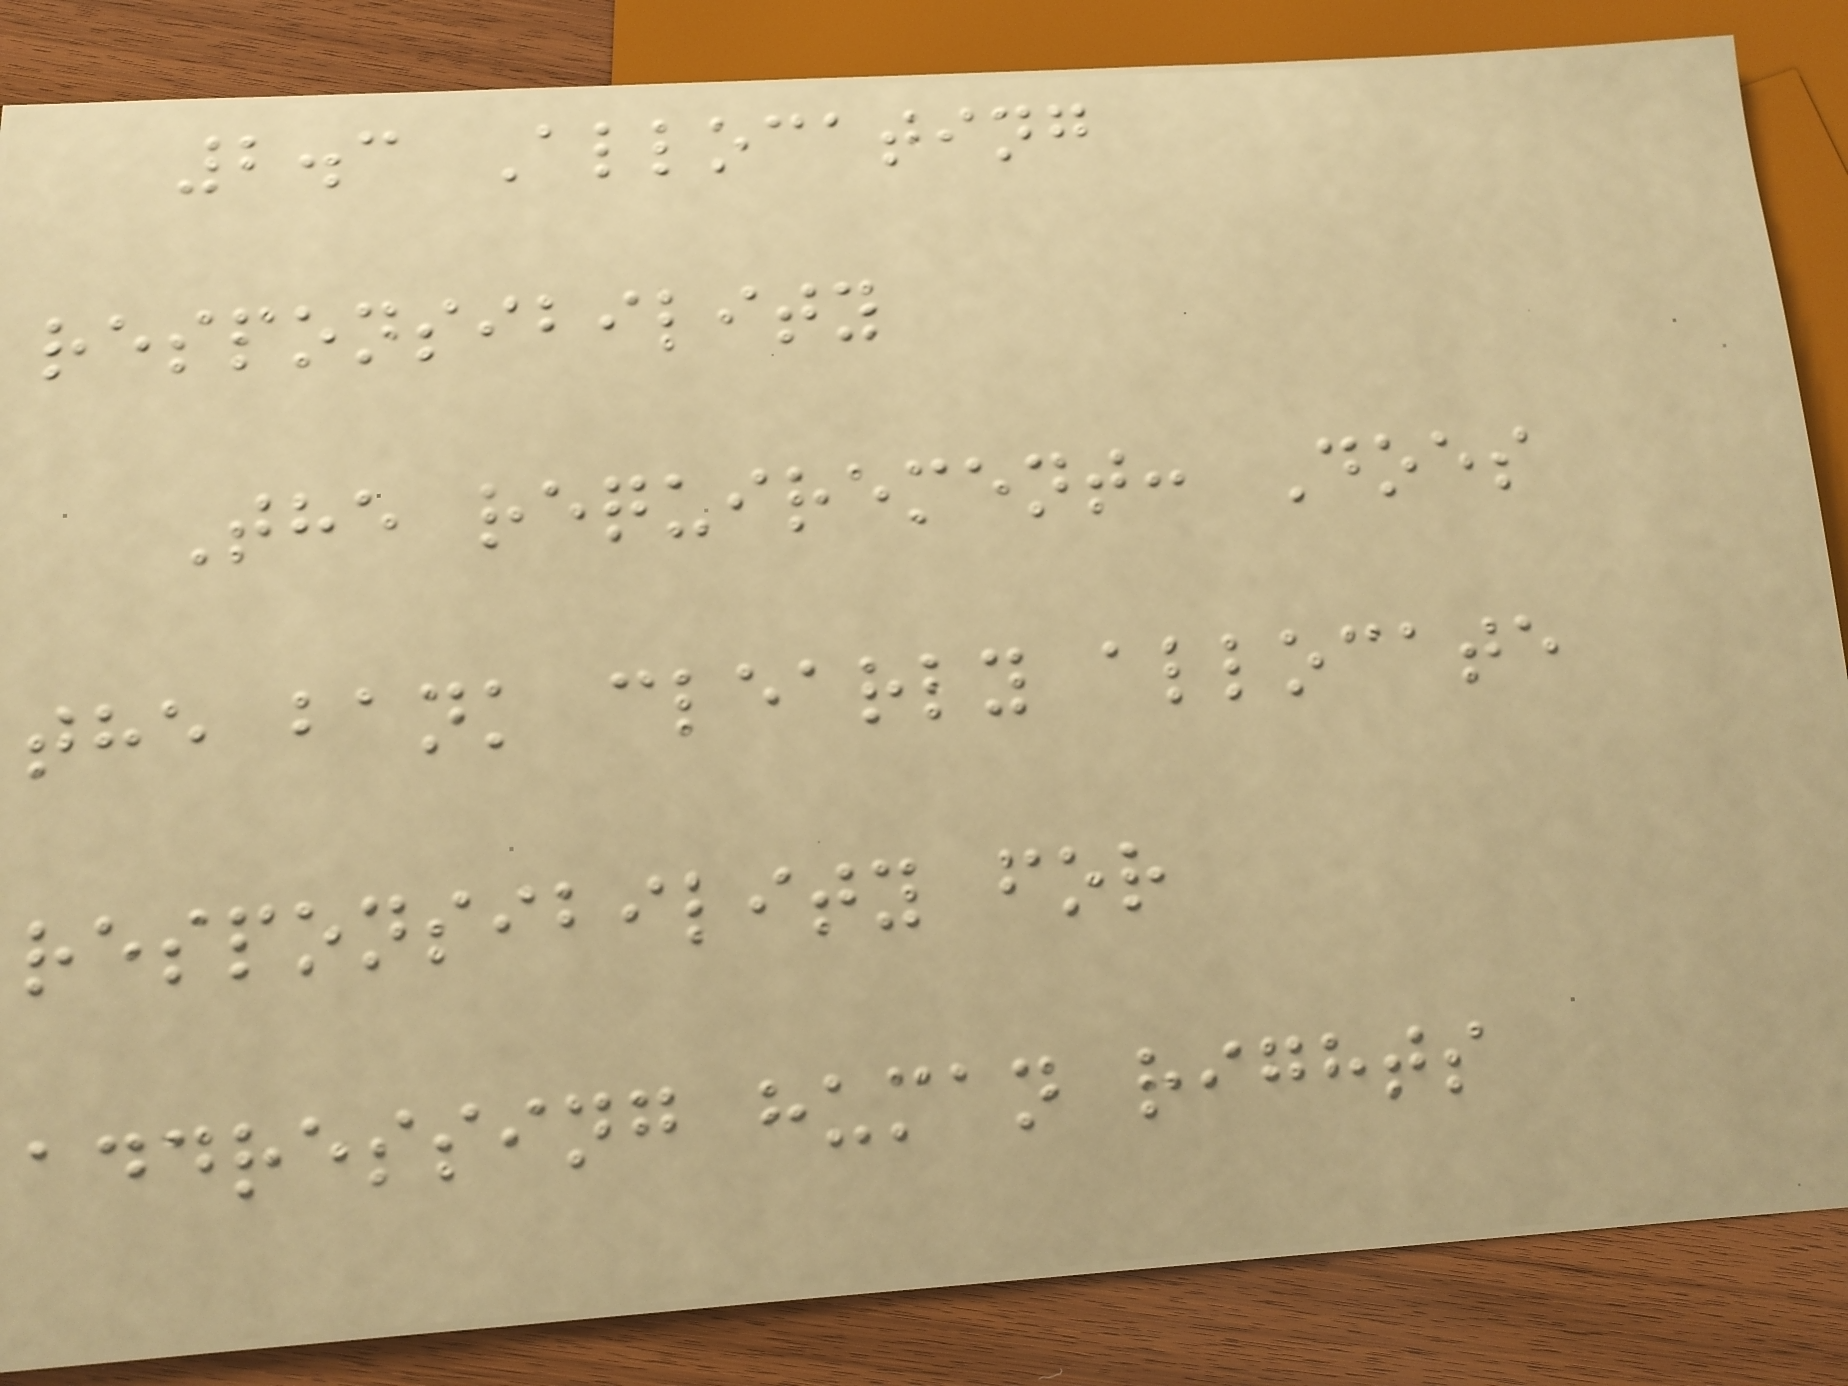2.3 Allocating
responsibility
The requirement: Does
the bank clearly allocate
responsibility for
addressing human rights
